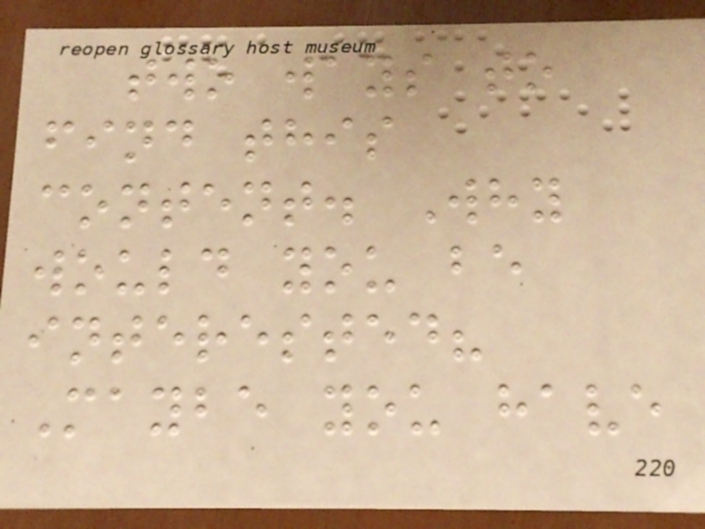two ways to
find this
content. Why
would you be
interested?
Maybe you have
